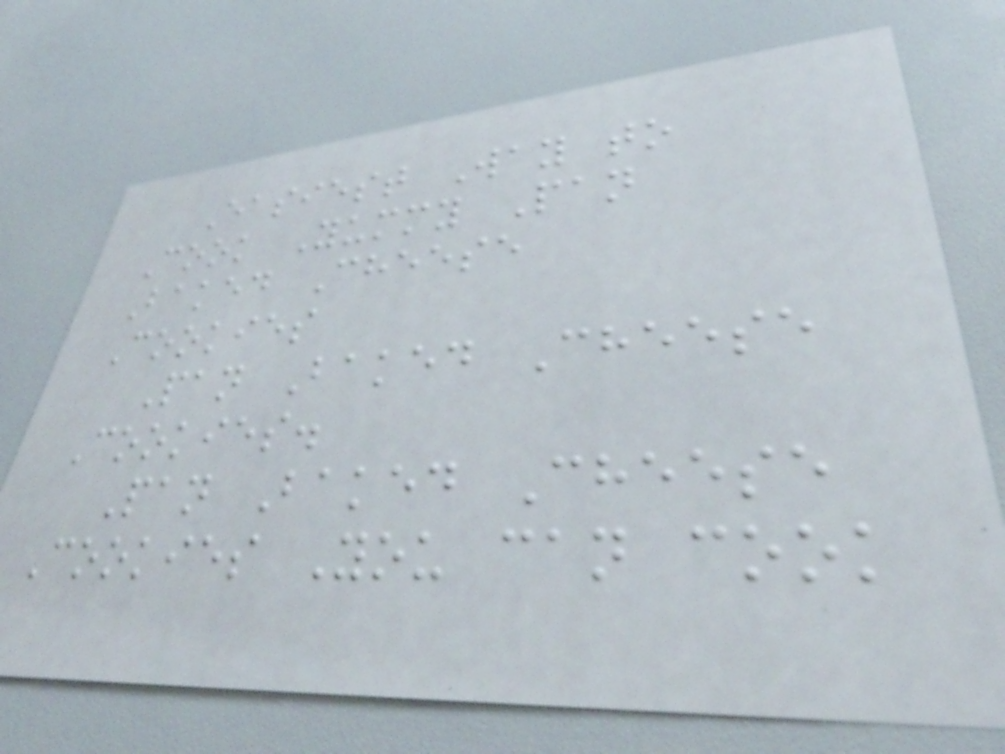Easiest Way to
Cook Yummy Pan
Baked Cheese
Cookies
Pan Baked Cheese
Cookies.
Pan Baked Cheese
Cookies You can cook
